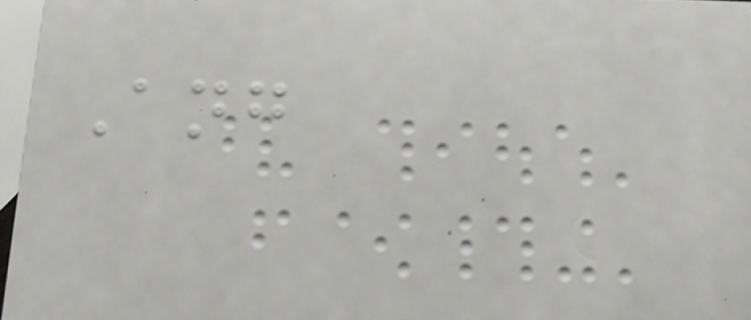Ang
